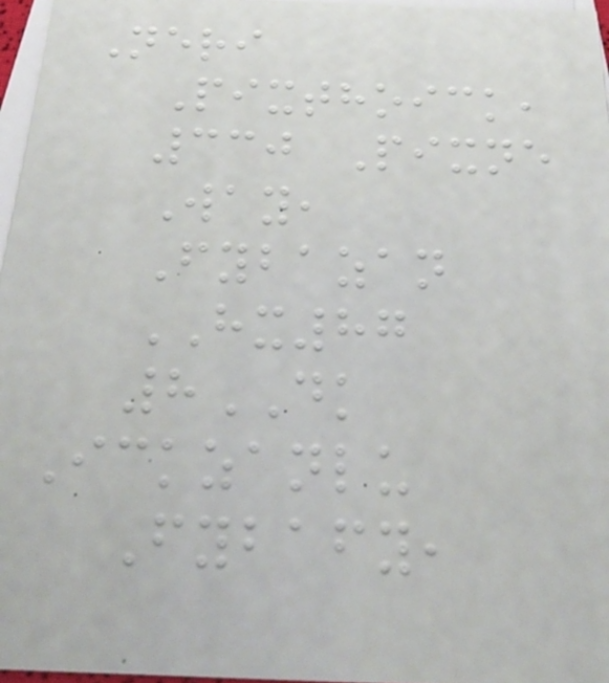Neri
Pixthoick,
330 Pixne
Way,
Fybazan
HX87
8DK
Ickzanlu
Fybafy,
